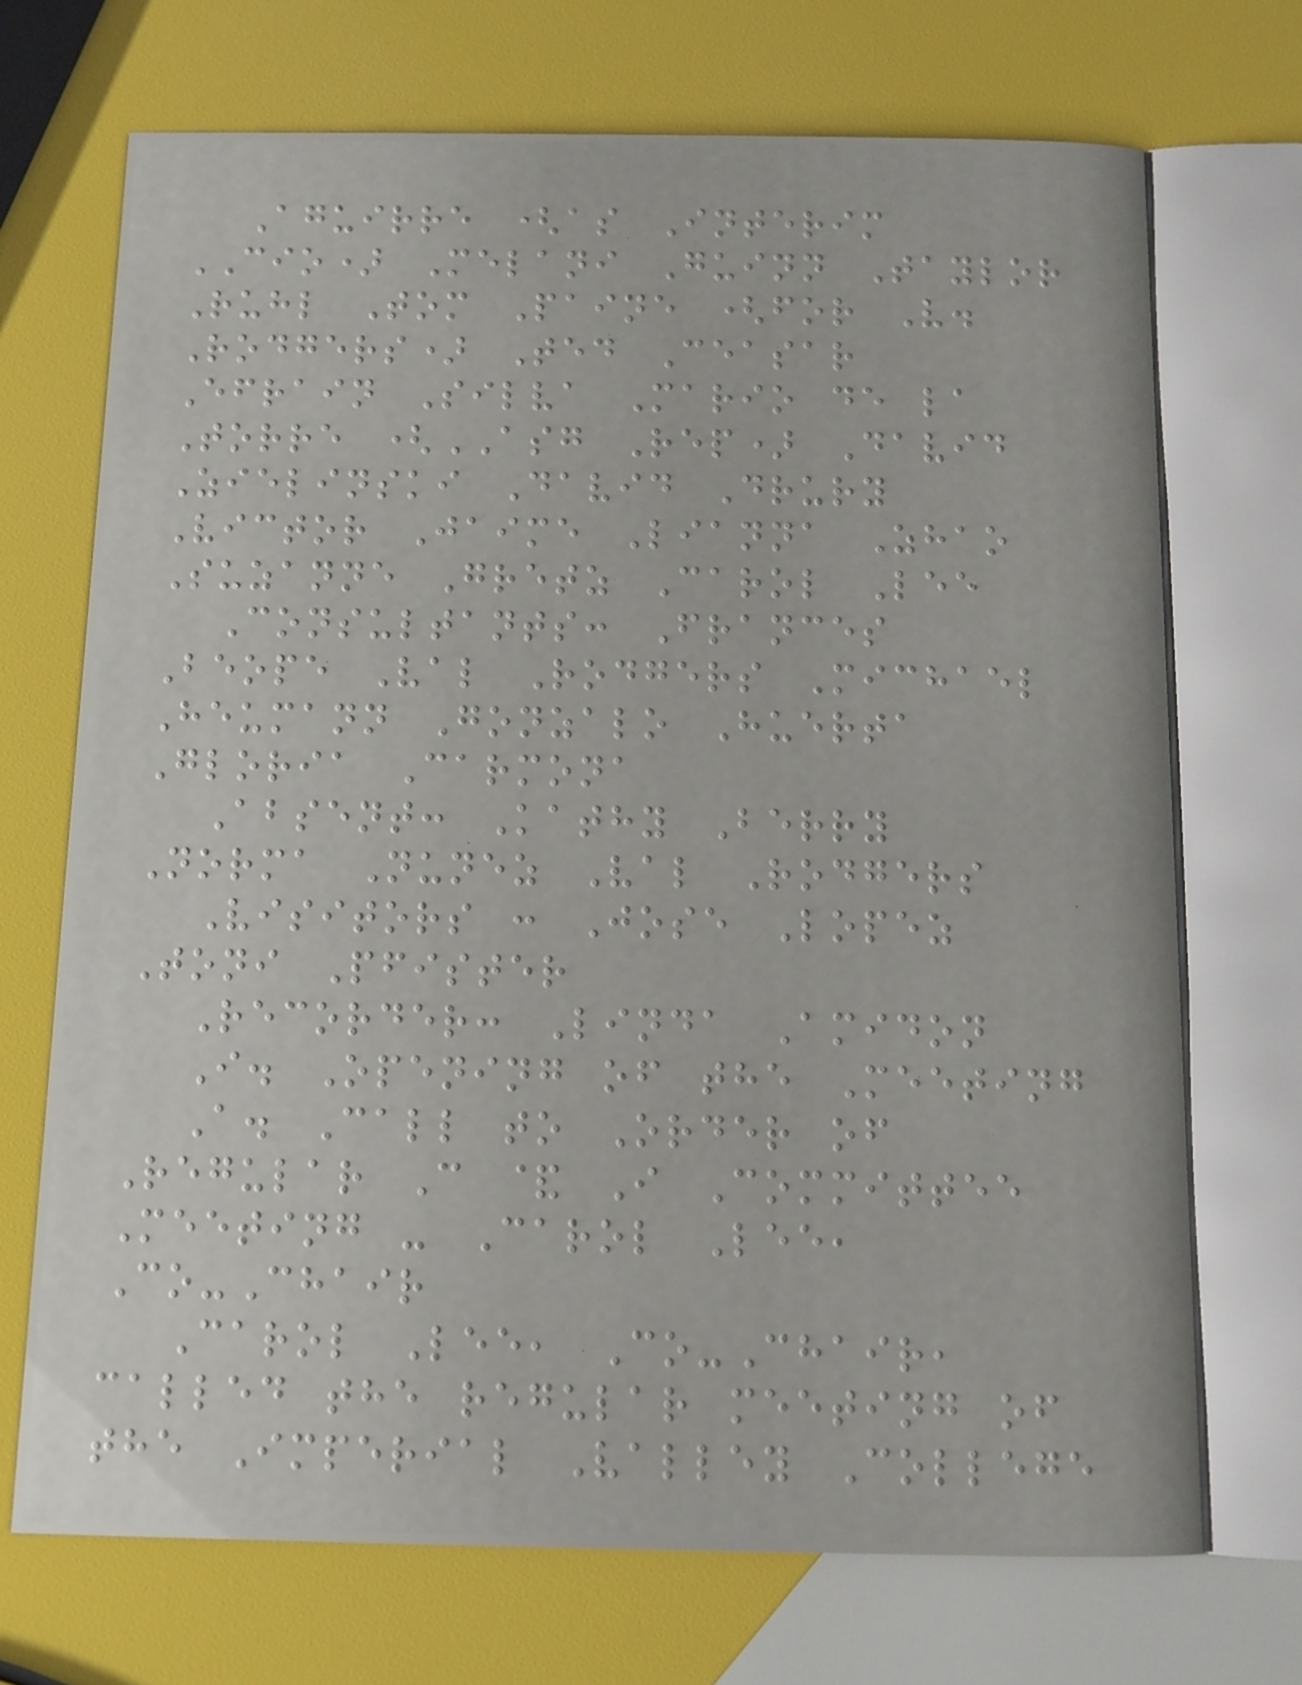Aguirre (as Interim
CIO) Melani Guinn Taylor
Ruhl Tom Paine (for V.
Rodgers) Ted Ceasar
Efrain Silva Mario de la
Torre (ASG Rep) David
Zielinski David Drury
Victor Jaime Lianna Zhao
Suzanne Gretz Carol Lee
Consultants: Frances
Beope Val Rodgers Michael
Heumann Gonzalo Huerta
Gloria Carmona
Absent: Kathy Berry
Norma Nunez Val Rodgers
Visitors : Jose Lopez
Toni Pfister
Recorder: Linda Amidon
I. Opening of the Meeting
A. Call to Order of
Regular C & I Committee
Meeting - Carol Lee,
Co-Chair
Carol Lee, Co-Chair,
called the regular meeting of
the Imperial Valley College
